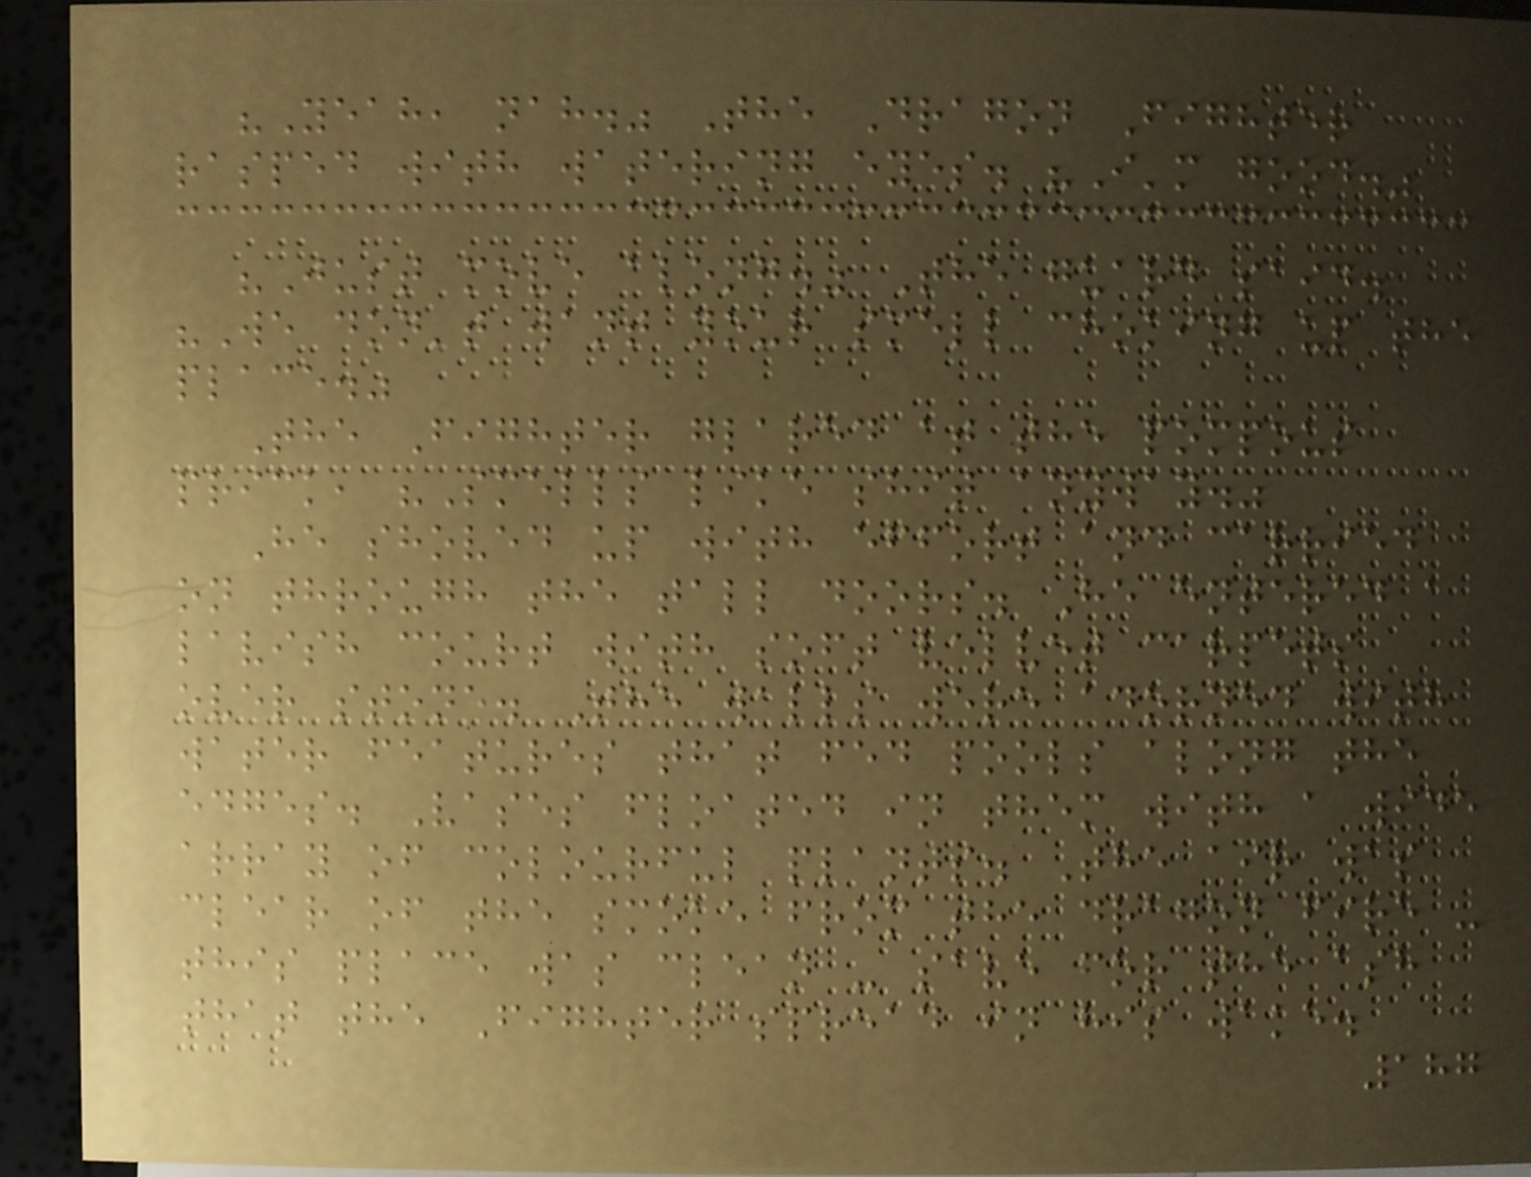"Yeah, nah." The Dragon Fighter
rasped with watering eyes. "I'm good."
"Just move along." The guard said.
"We don't want your smell choking up the
place."
The Fighter glared at the pompous
prick, "Smells like shit anyway."
He shoved up with effort and carried
on through the tall doors. He entered a
lavish court with soft velvet carpets
over stone. The walls were adorned with
water features that fed pools along the
edges. Vases floated in them with a wide
array of colourful plants. The air was
clear of the smoke from the dragon fire -
this place was clean - save for the ash
that the Fighter spread in his wake.
187
